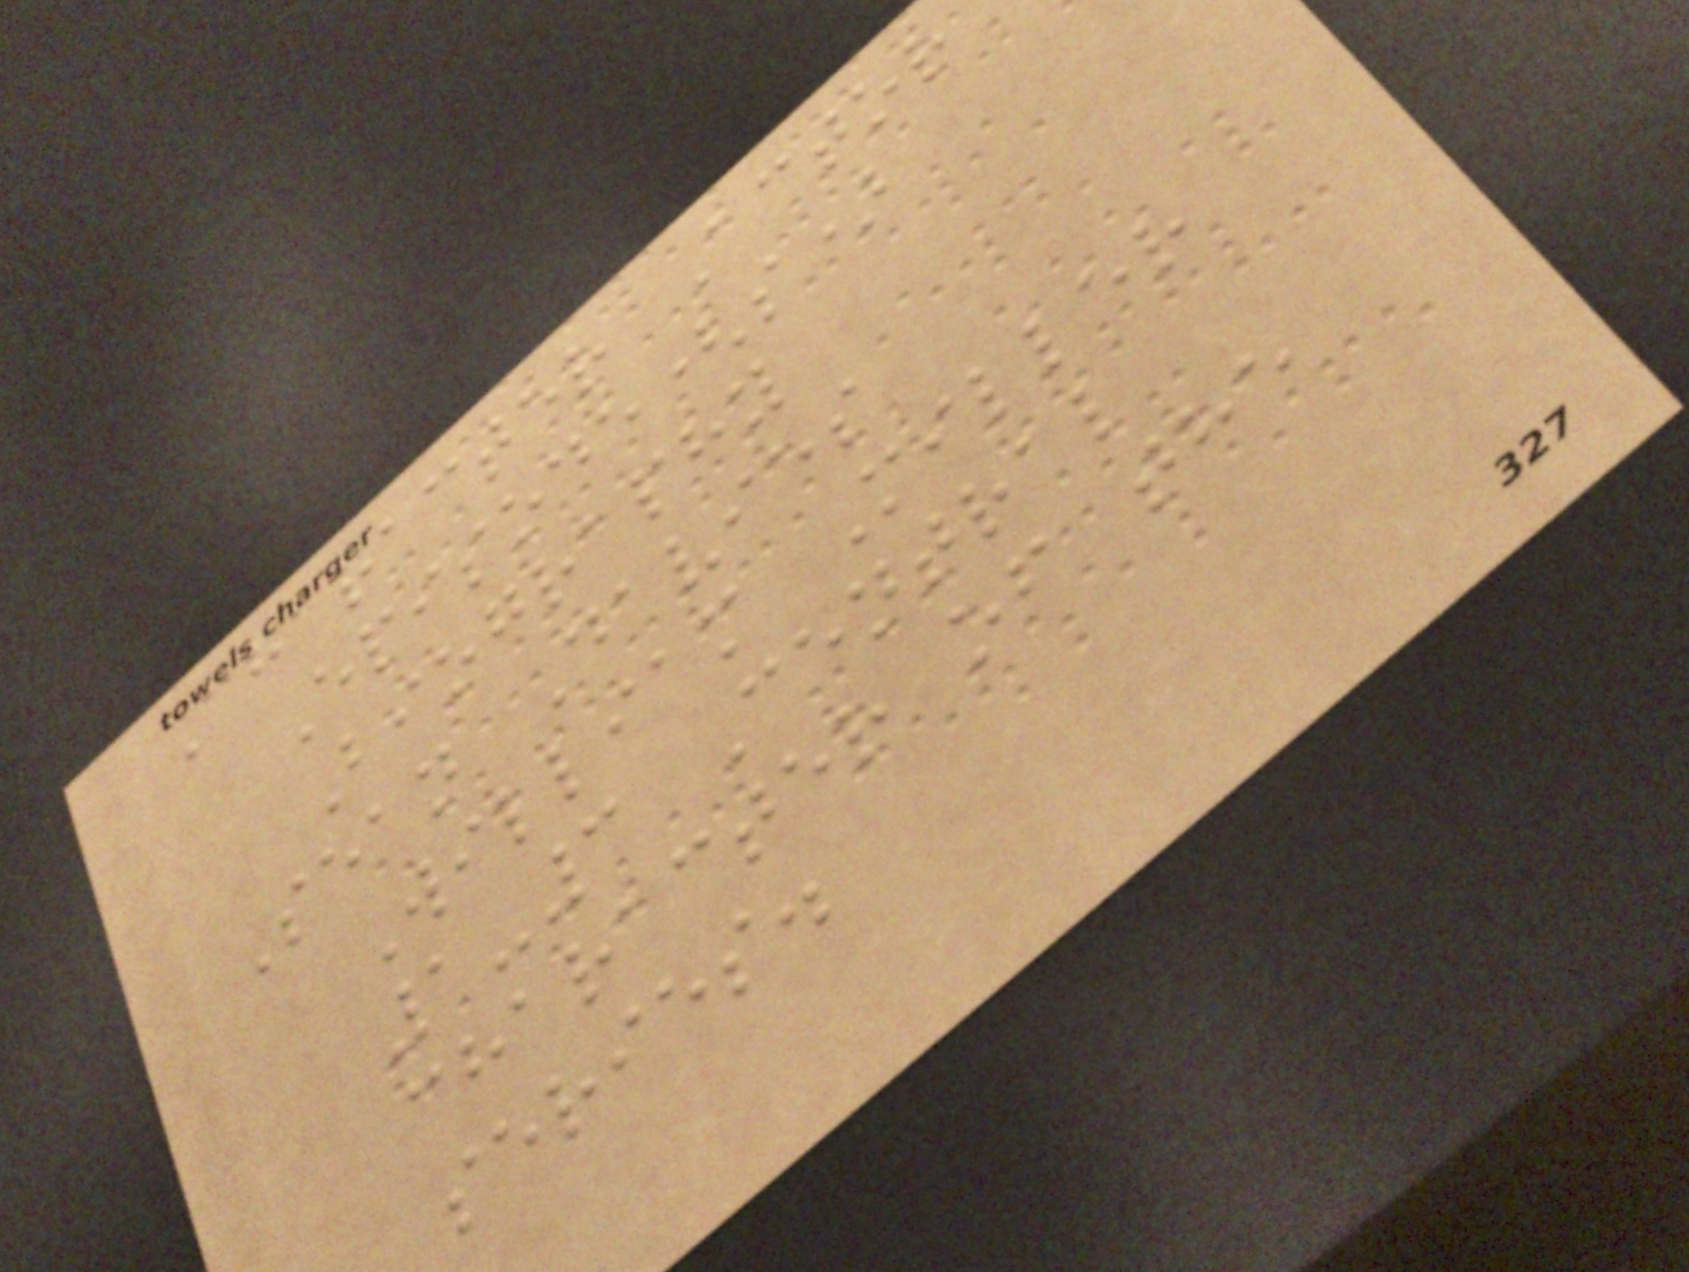Character Actor
Episode(s)
Biography
Sean Davies
William Miller
1-3 Central
character of the
series.
